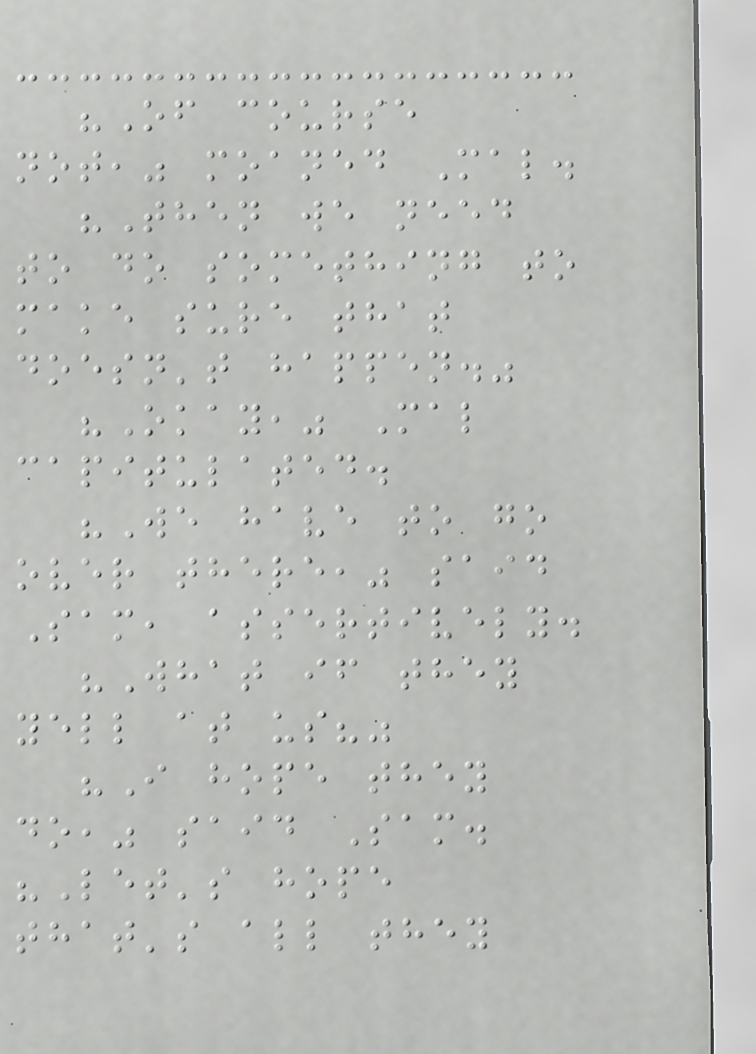"Of course
not," moaned Mal.
"Then we need
to do something to
make sure that
doesn't happen."
"Okay," Mal
capitulated.
"We have to go
over there," said
Sam, assertively.
"What if they
yell at us?"
"I hope they
do," said Sam.
"Let's hope
that's all they
